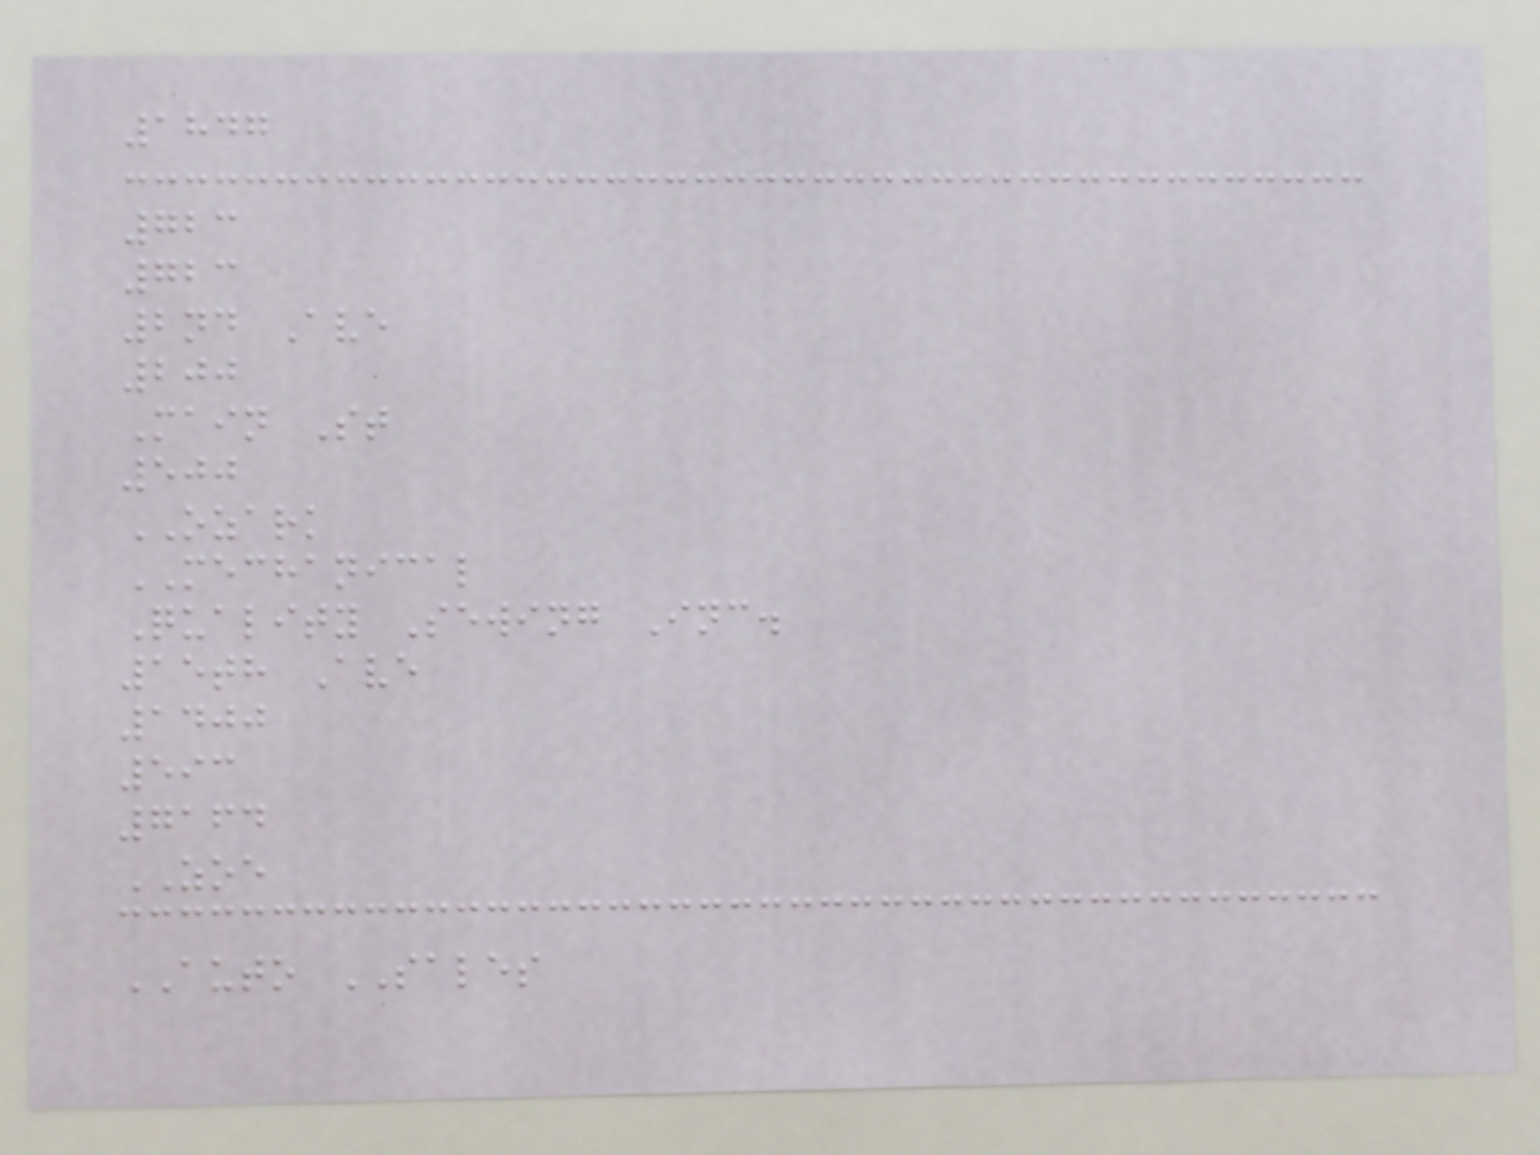1847
723
723
2nd Ave
200
Main St
500
OZARK
MECHANICAL
Quality Sewing Inc.
15th Ave
1400
593
7164
ZOE
AUTO SALES
